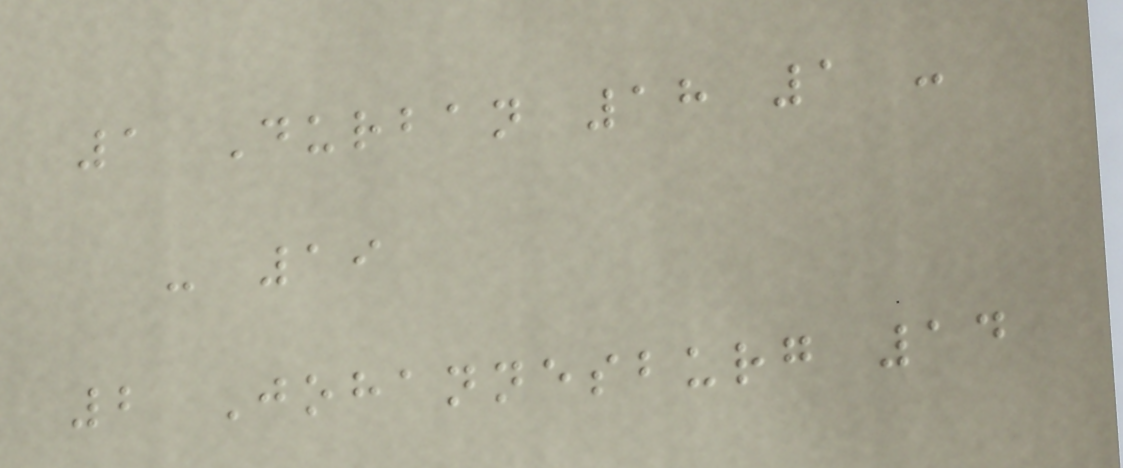1 Durban 18 1 -
- 19
2 Johannesburg 14
